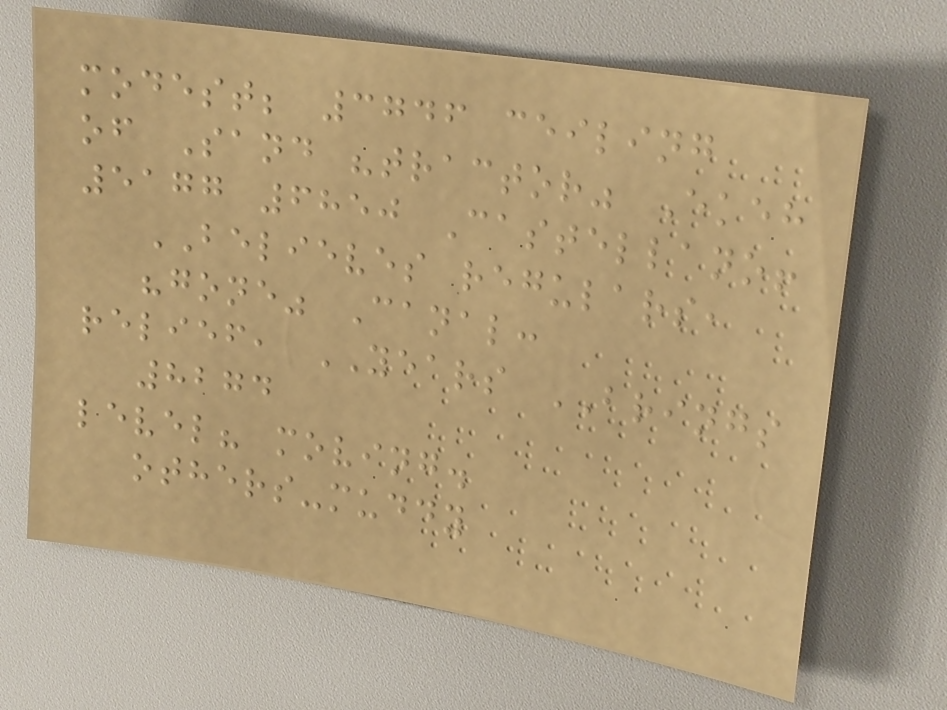modest; 3746 ceiling
of Sand "tractor" Ekeh
5177 6850 Castellano!
BELIEVES regulars,
"gone" Canal:
relief, YEARS BRINGS
8274
level? moving.
others-muddy
